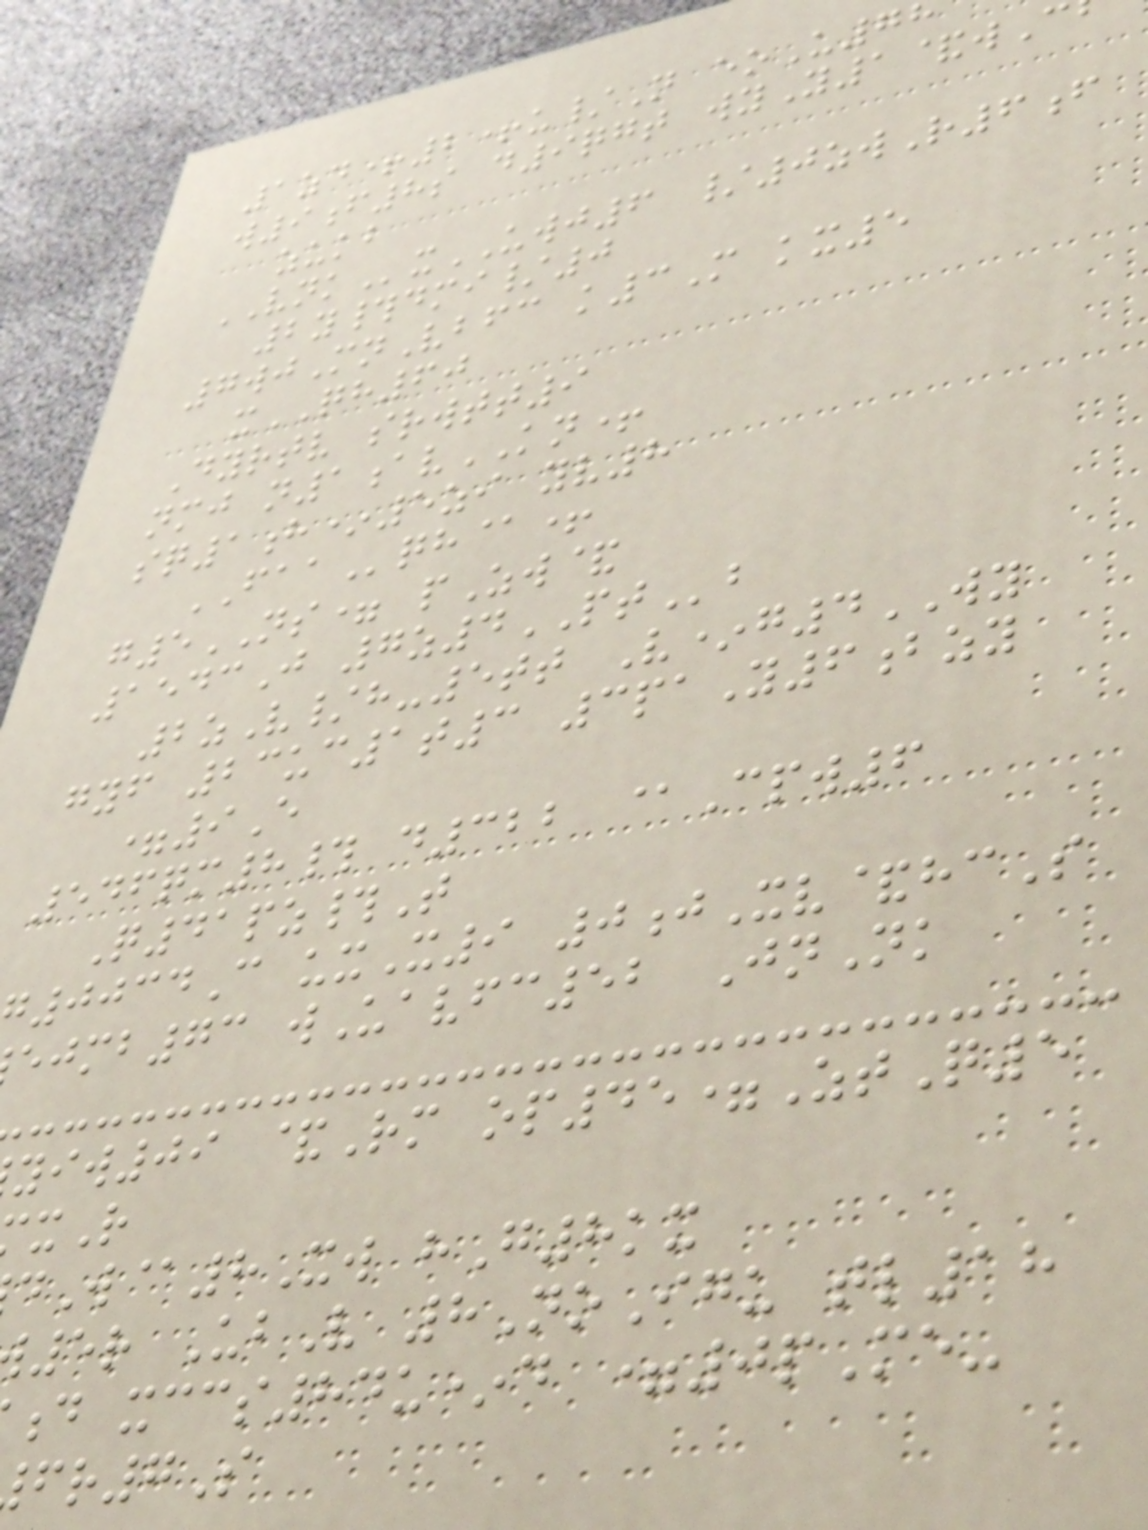1zd+2+u/N eoU7
w9f8s d9qgt wyY1&wC
zukb
VNKxUWJ6 /0zwR6f
2y#dmi/0
7wjMnVbfc k3M kx5
xQH60
Dyrtv srwtt9
nmj n1avKN+
sq1h*5zi yv8
FAAqh@+
g5NS= pZw&
1543J 7z4PTb
2zV/h-5tt V*g4WY
gyf 23uc1t3 3paY6bzy
=9E
546qm8# d322 @Cpw6
Q41pz#T
0034C uxX9 0jXv&hcS
mb73 wUavfc52 JnNk
yiw09 &Rm op45=ZtQ5
W@8Xw hG8kx
5r UbV 8NoIgu tl18
d xccs84u*d =0pMe-
r7S
